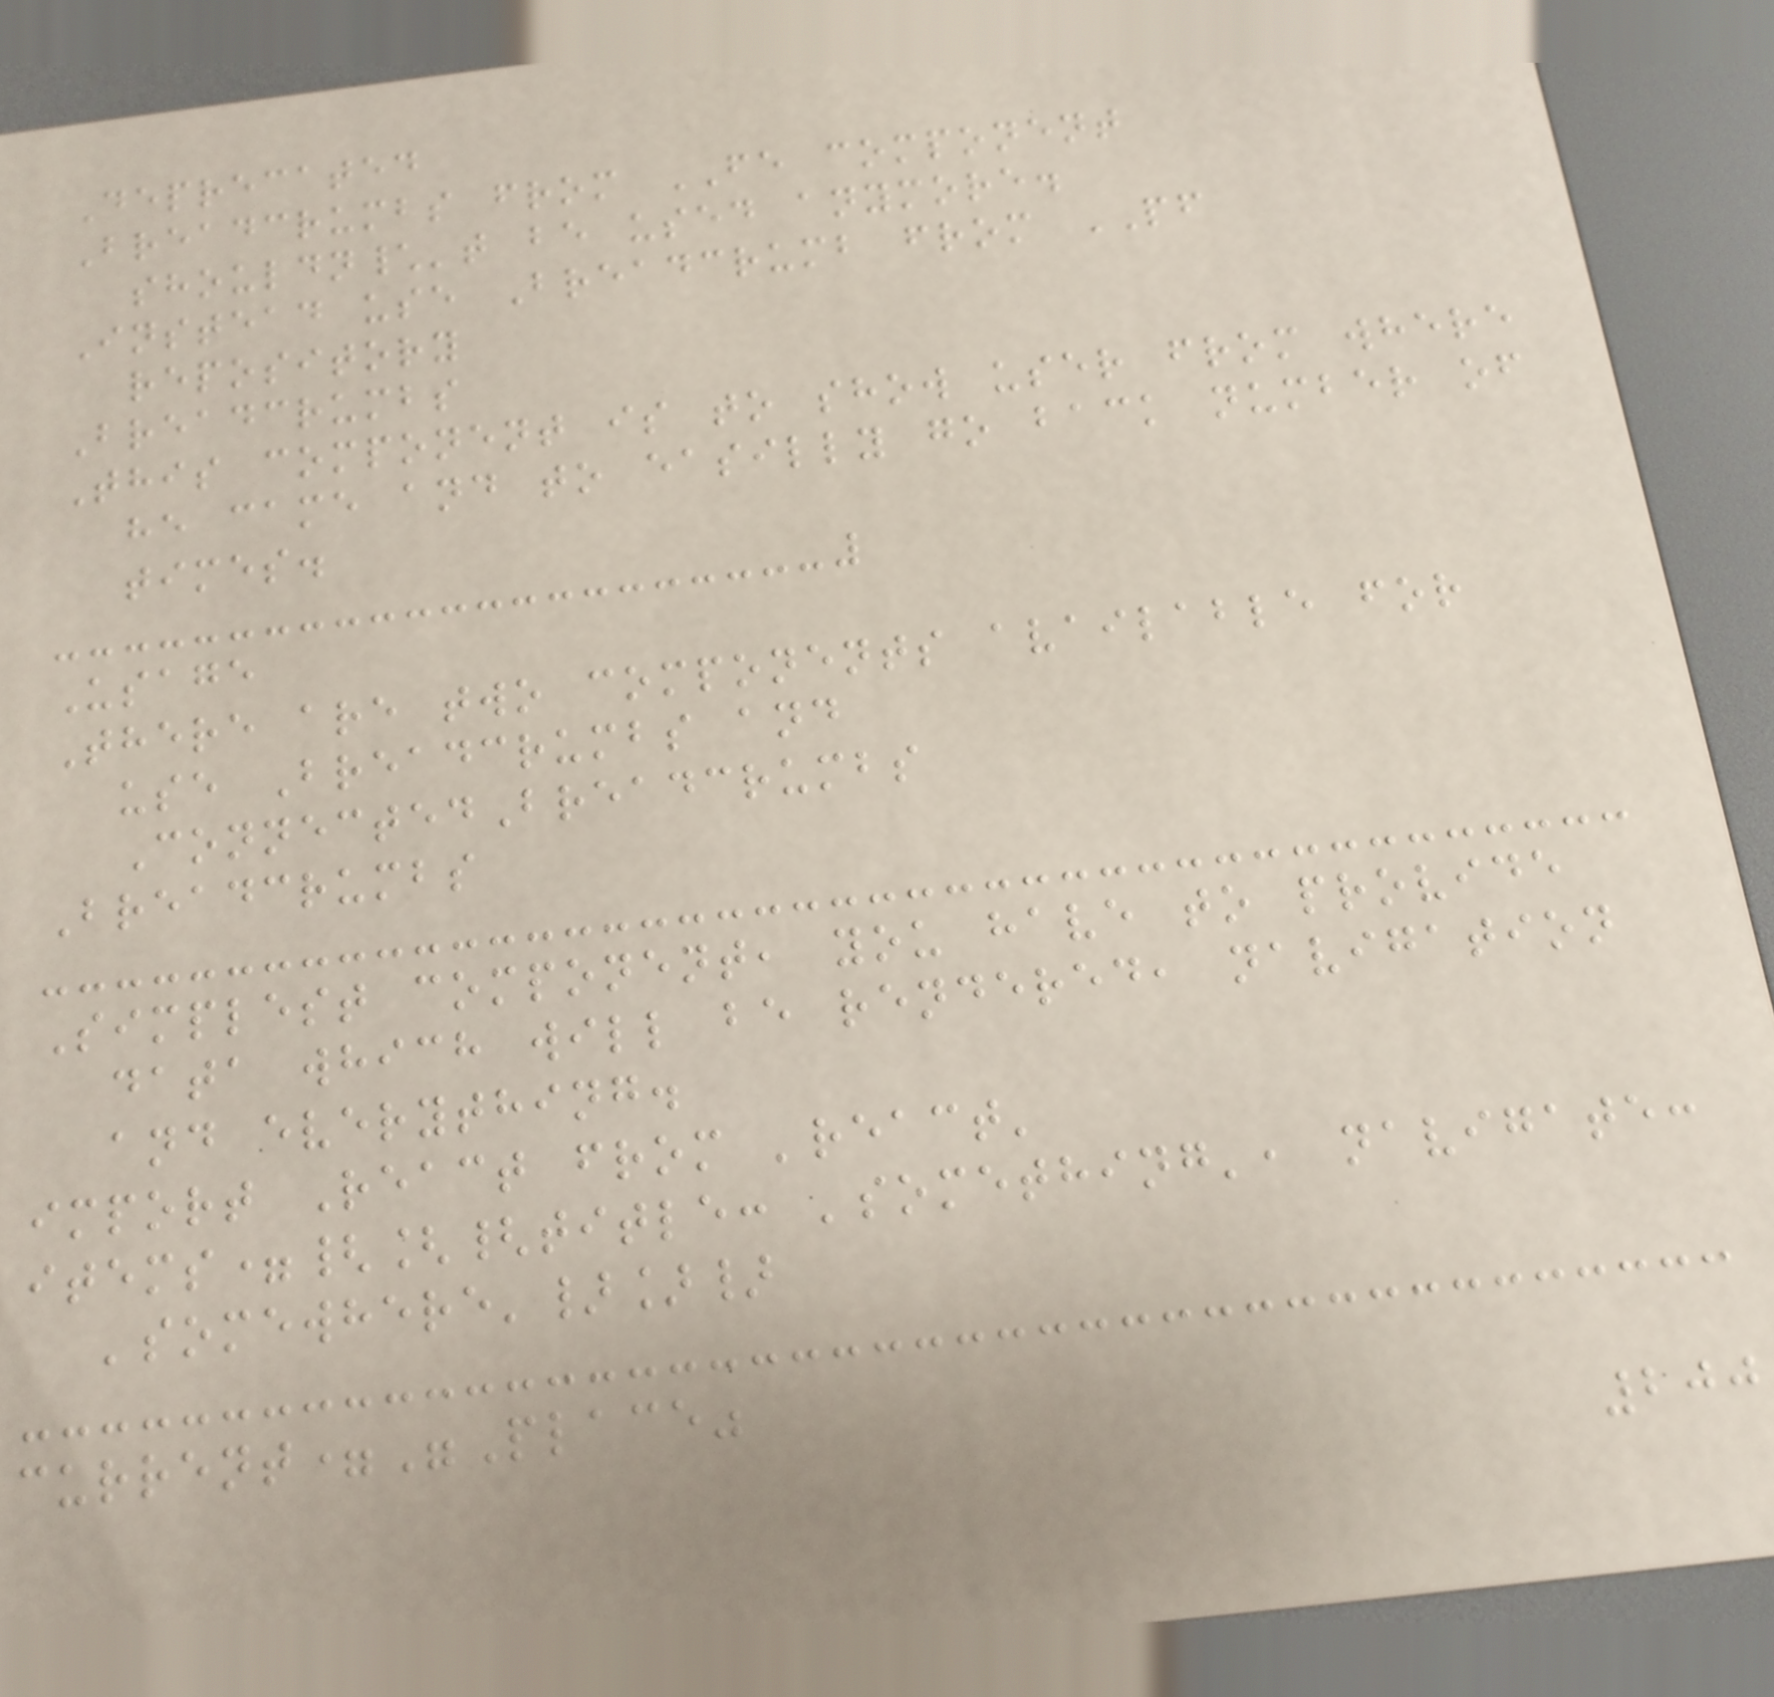Deprecated
Breadcrumbs from FE component
shouldn\'t be used anymore.
Instead use Breadcrumb from PF
repository
Breadcrumbs
This component is to show user from where
he came and to easilly go back number of
times.
Usage
There are two components available for
use Breadcrumbs and
ConnectedBreadcrumbs
Breadcrumbs
Simplest component, you have to provide
data which will be rendered, navigation
and everything.
import React from 'react'
items={[{title: 'something', navigate:
'somewhere'}]}
current="Place"
200
